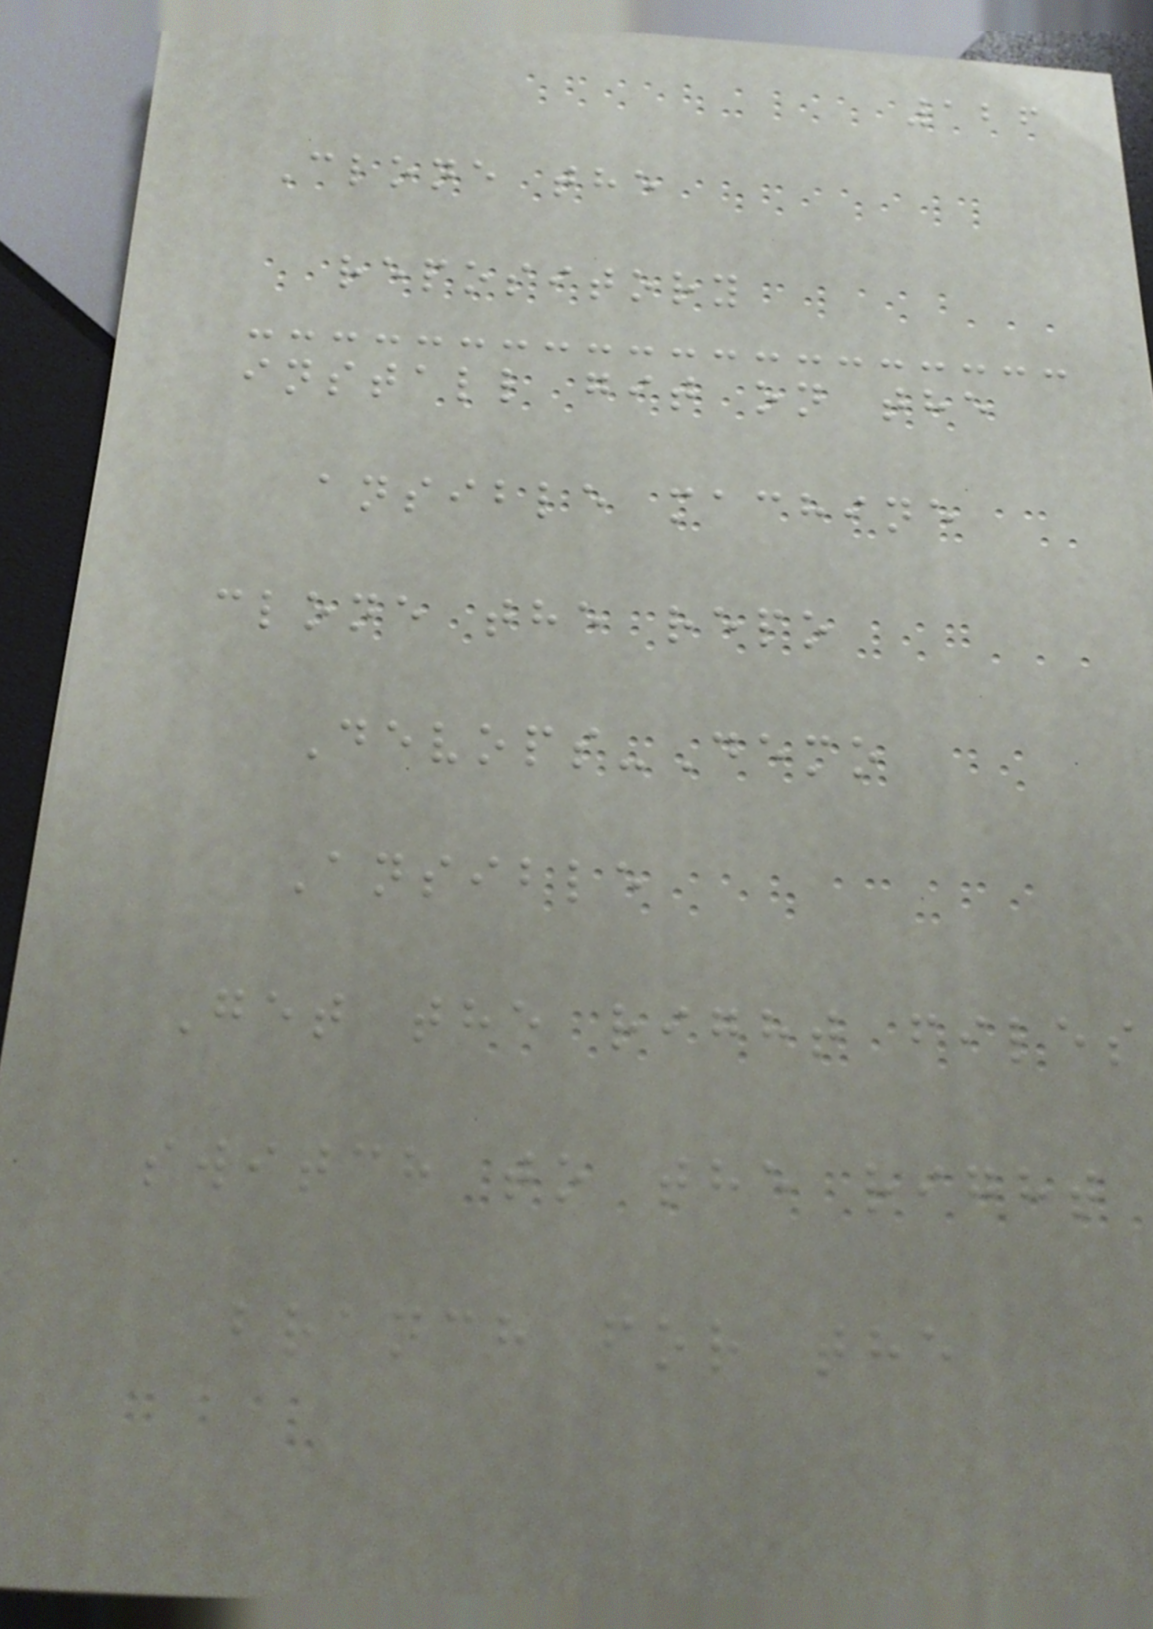126
Clone the
repository
install git on the
ansible machine
clone the repo
Devops-Demo
Ansible
Get the right files
switch to the right
branch for the
